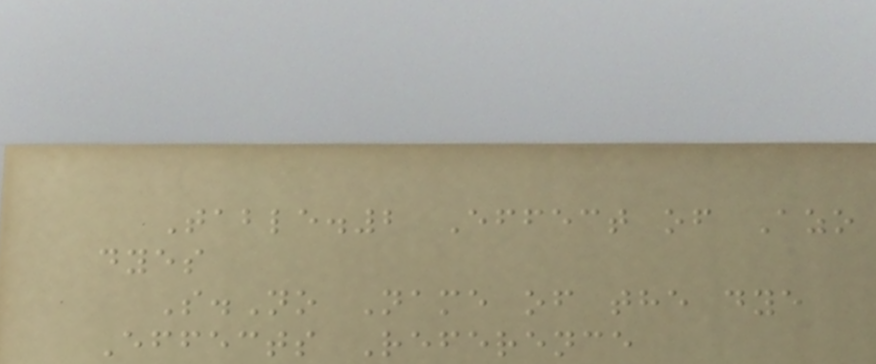Table.2 Effect of Azo
dyes
S.No Name of the dye
Effects Reference
